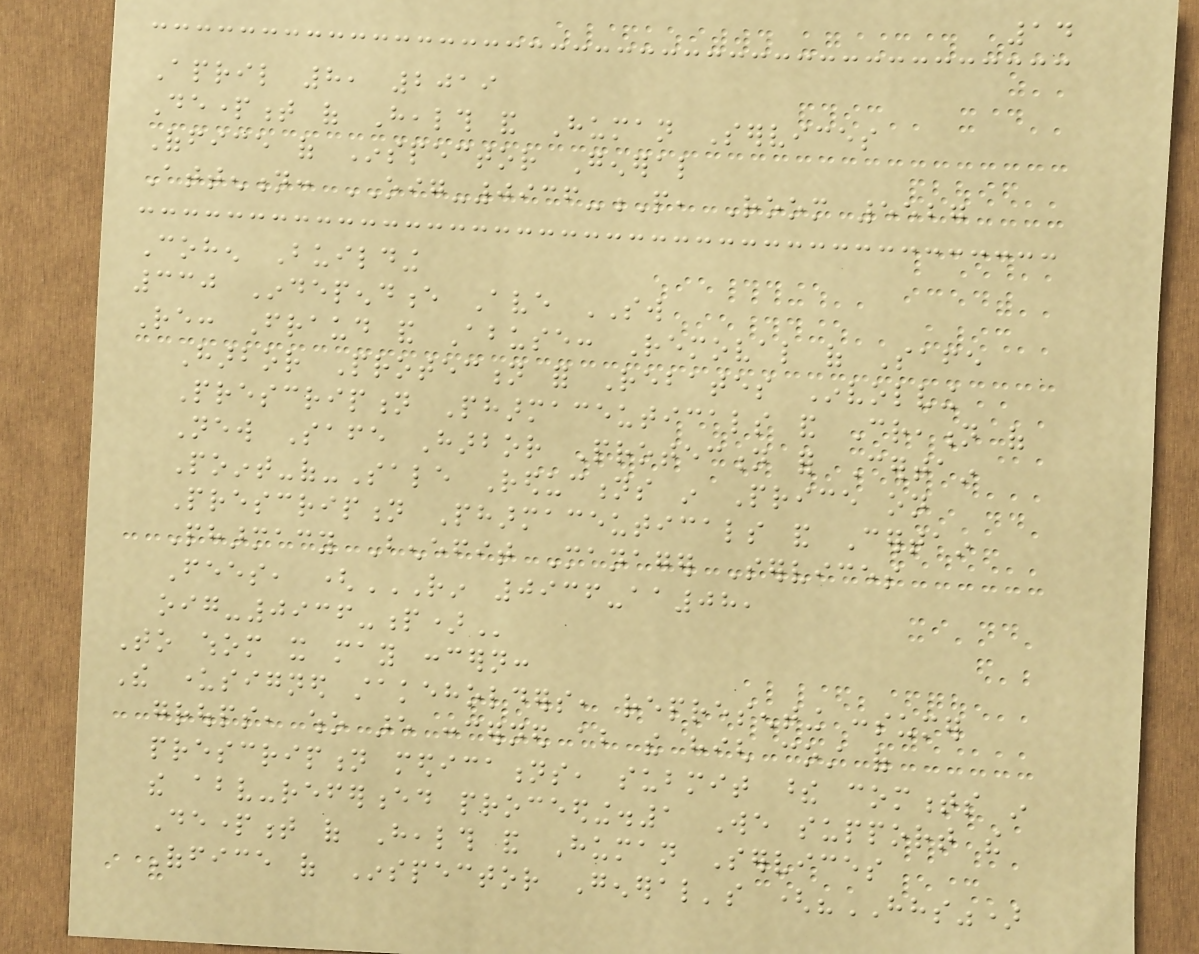14
April 8, 2019
Department of Health and Human Services
Office of Inspector General
Attention: OIG-0936-P, Room 5527
Cohen Building
330 Independence Ave SW
Re: Fraud and Abuse: Removal of Safe
Harbor Protection for Rebates Involving
Prescription Pharmaceuticals and Creation of
New Safe Harbor Protection for Certain
Point-of-Sale Reductions in Price on
Prescription Pharmaceuticals and Certain
Pharmacy Benefit Manager Services
Fees, (RIN 0936-AA08,
OIG-0936-P)
To whom it may concern:
The undersigned stakeholders, representing consumer
groups, who are concerned about the high cost of
prescription medications, submit these comments in
the above-referenced proceeding.1 We support the
Department of Health and Human Services
Office of Inspector General's ("HHS")
